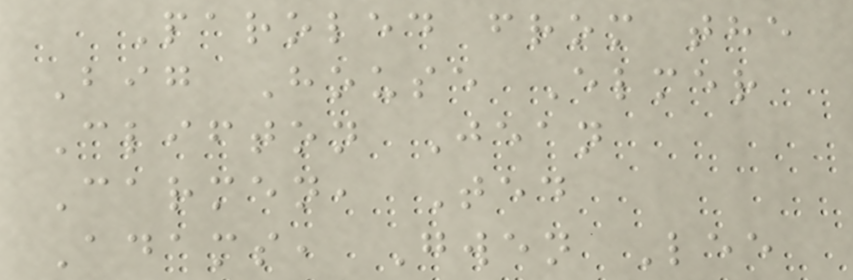Paroled from the
Big House Elmer
Clifton Jean
Carmen, Ted
Adams, Gwen Lee
